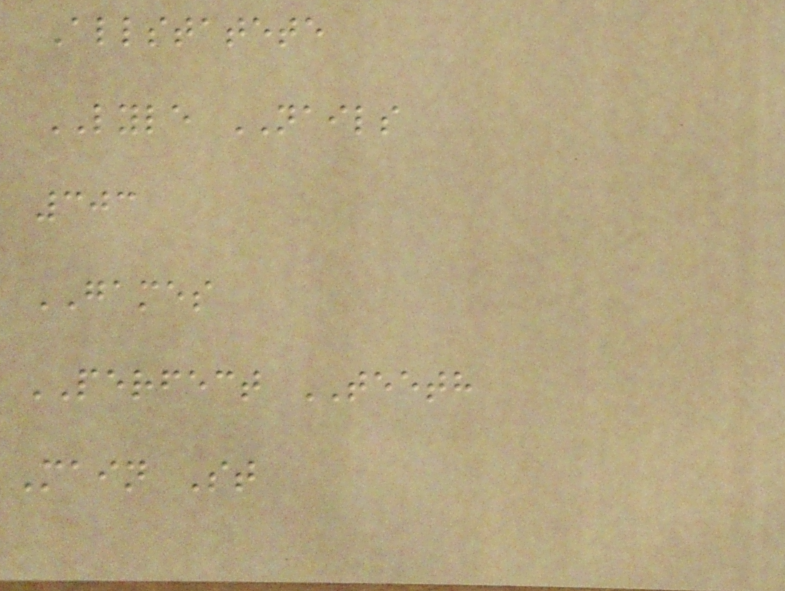Allstatete
LYLE NAILS
303
GAMES
PERFECT TEETH
Main St
